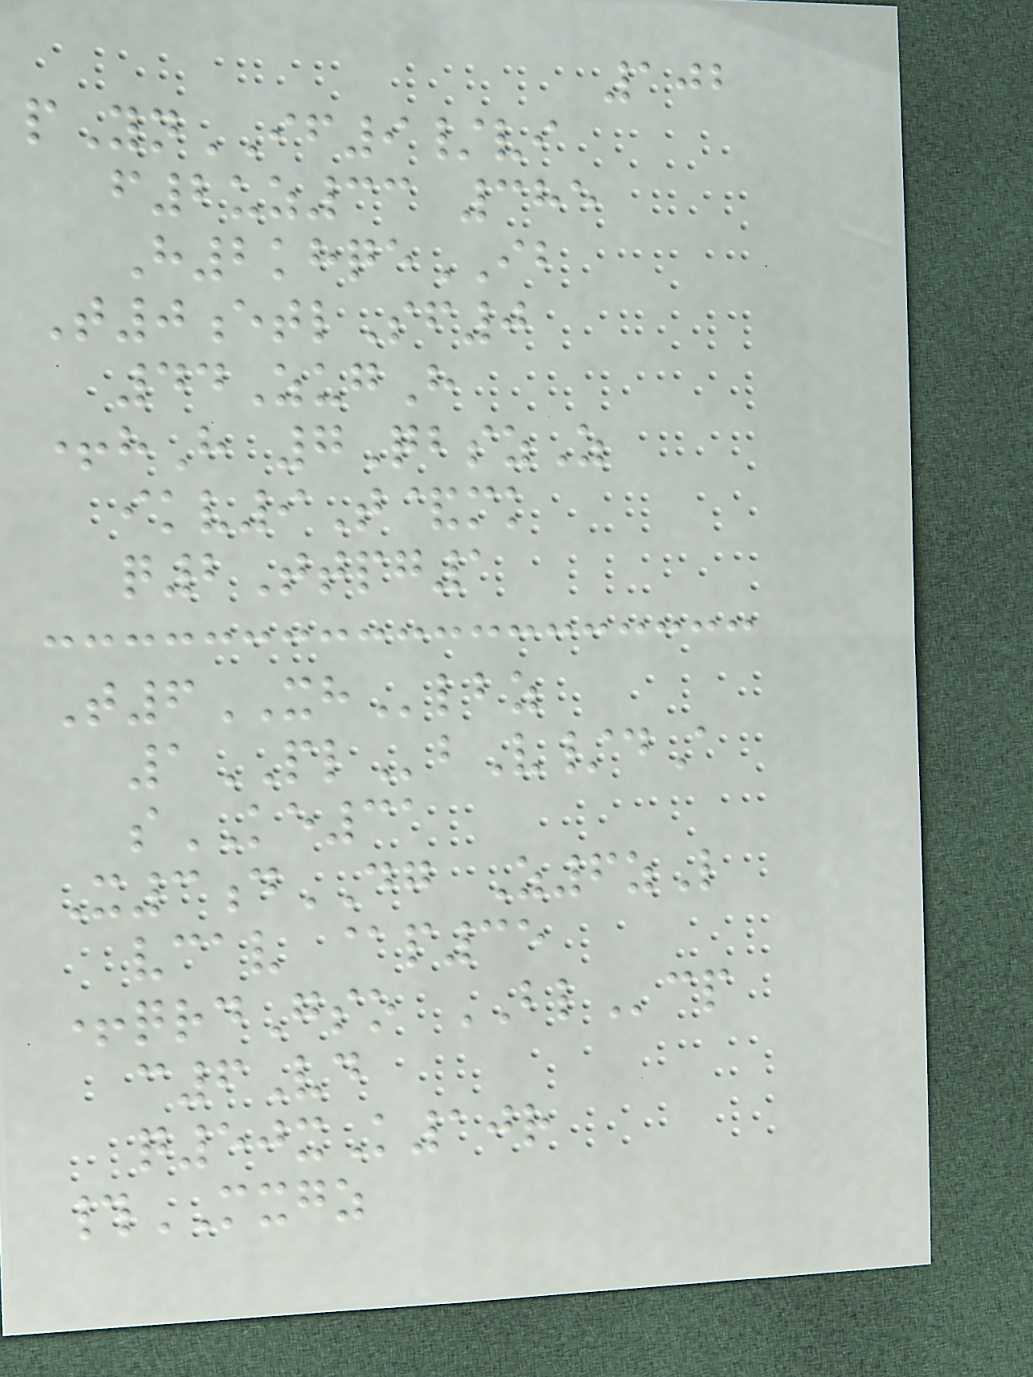102
pYnIF9/vi
f2uz33 385
H2khqeIB
T0etlSf0
44ZugH
+hH 7QbszZ
ikv9T&mk
q2Ttpg1
T6XHlbz
1PLbV/dA
sKE31
X3dDG Z6zL
vcav @p35
+qrdGso BLcp
c6Vd
q50xK10r
#MXGZ
